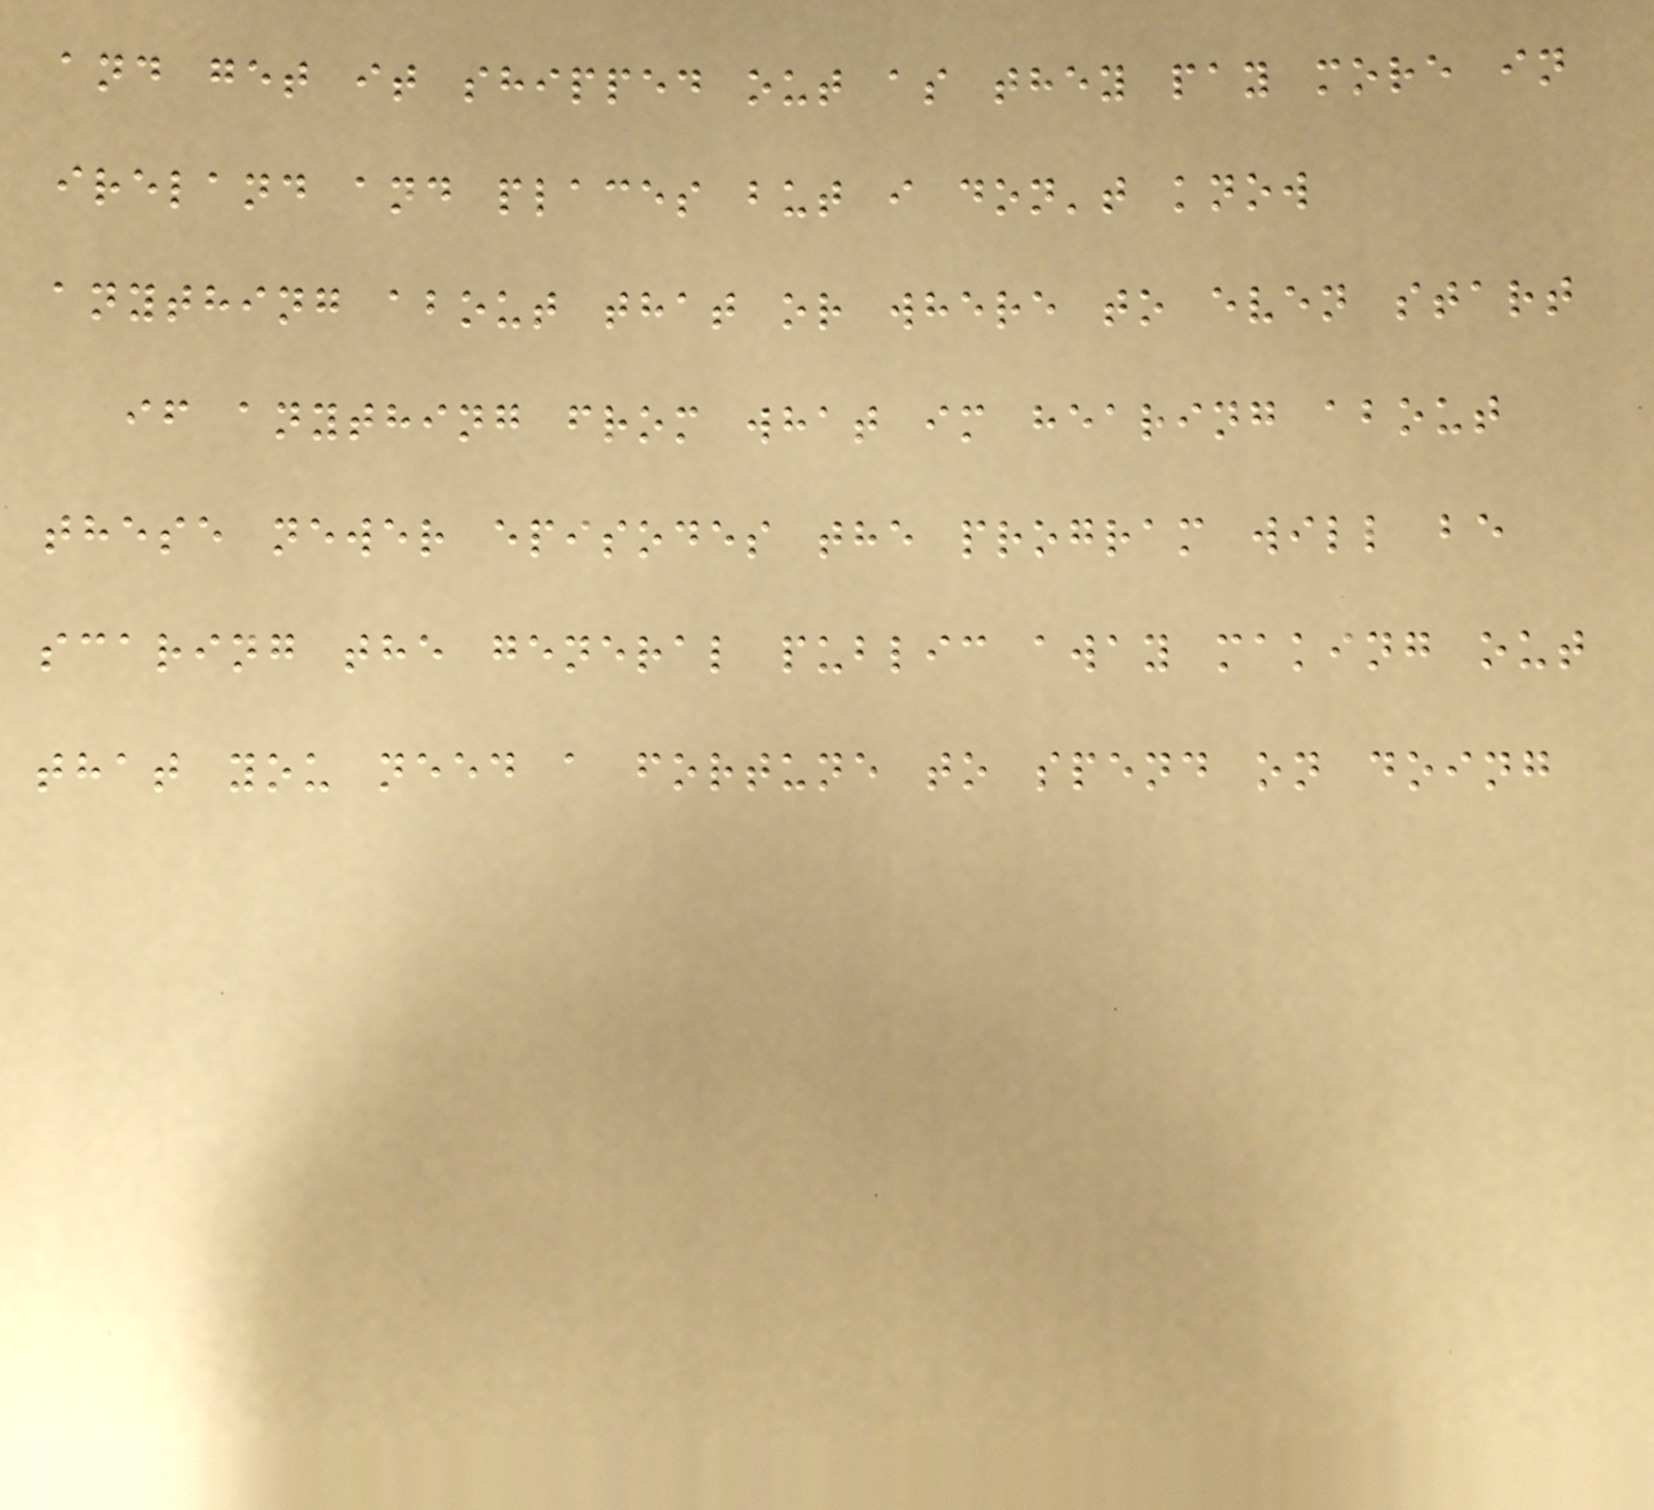and get it shipped out as they pay more in
ireland and places but i don't know
anything about that or where to even start
if anything from what im hearing about
these newer episodes the program will be
scaring the general public away making out
that you need a fortune to spend on doing
